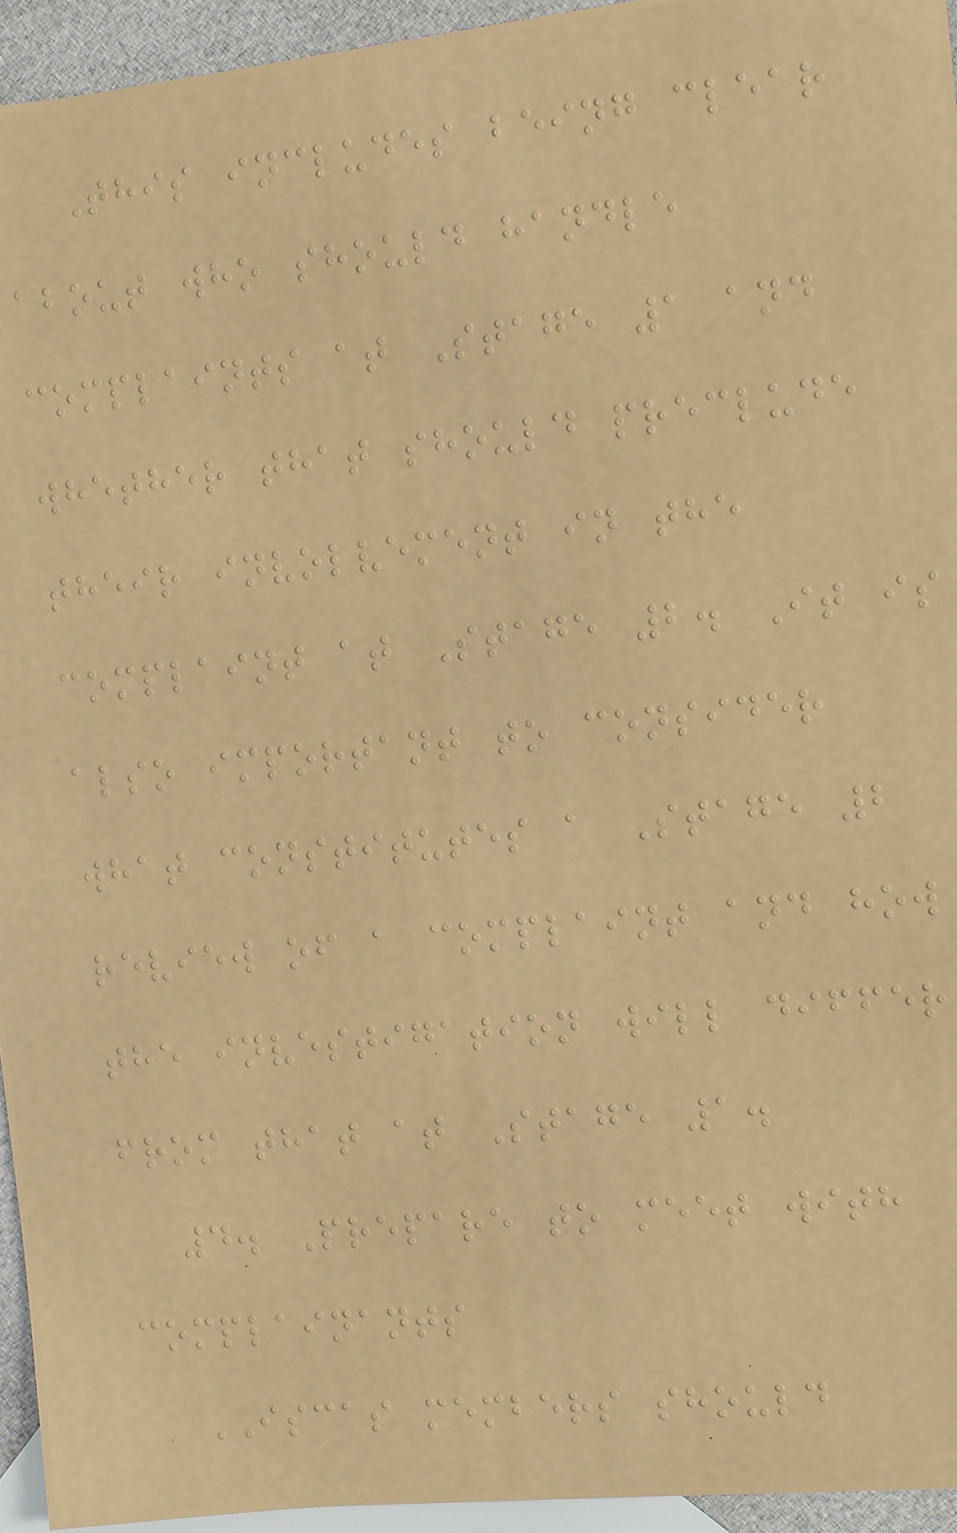This includes being clear
about who should handle
complaints at Stage 1 and
whether that should preclude
their involvement in the
complaint at Stage 2. It is
also important to consider
what constitutes a Stage 2
review of a complaint and how
the investigation will differ
from that at Stage 1.
4. Prepare to meet with
complainants
ISCAS members should
